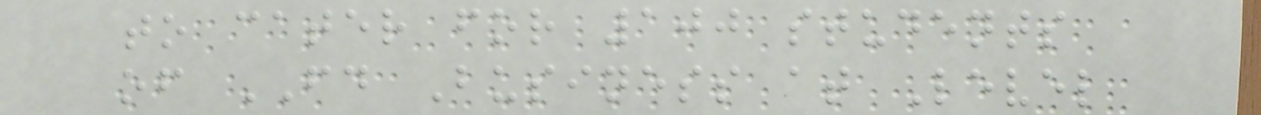to cater for 100 students
of FD Business at Level
